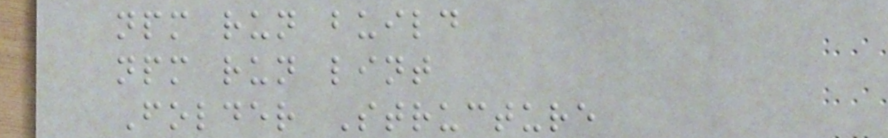npm run build
npm run lint
Folder Structure
